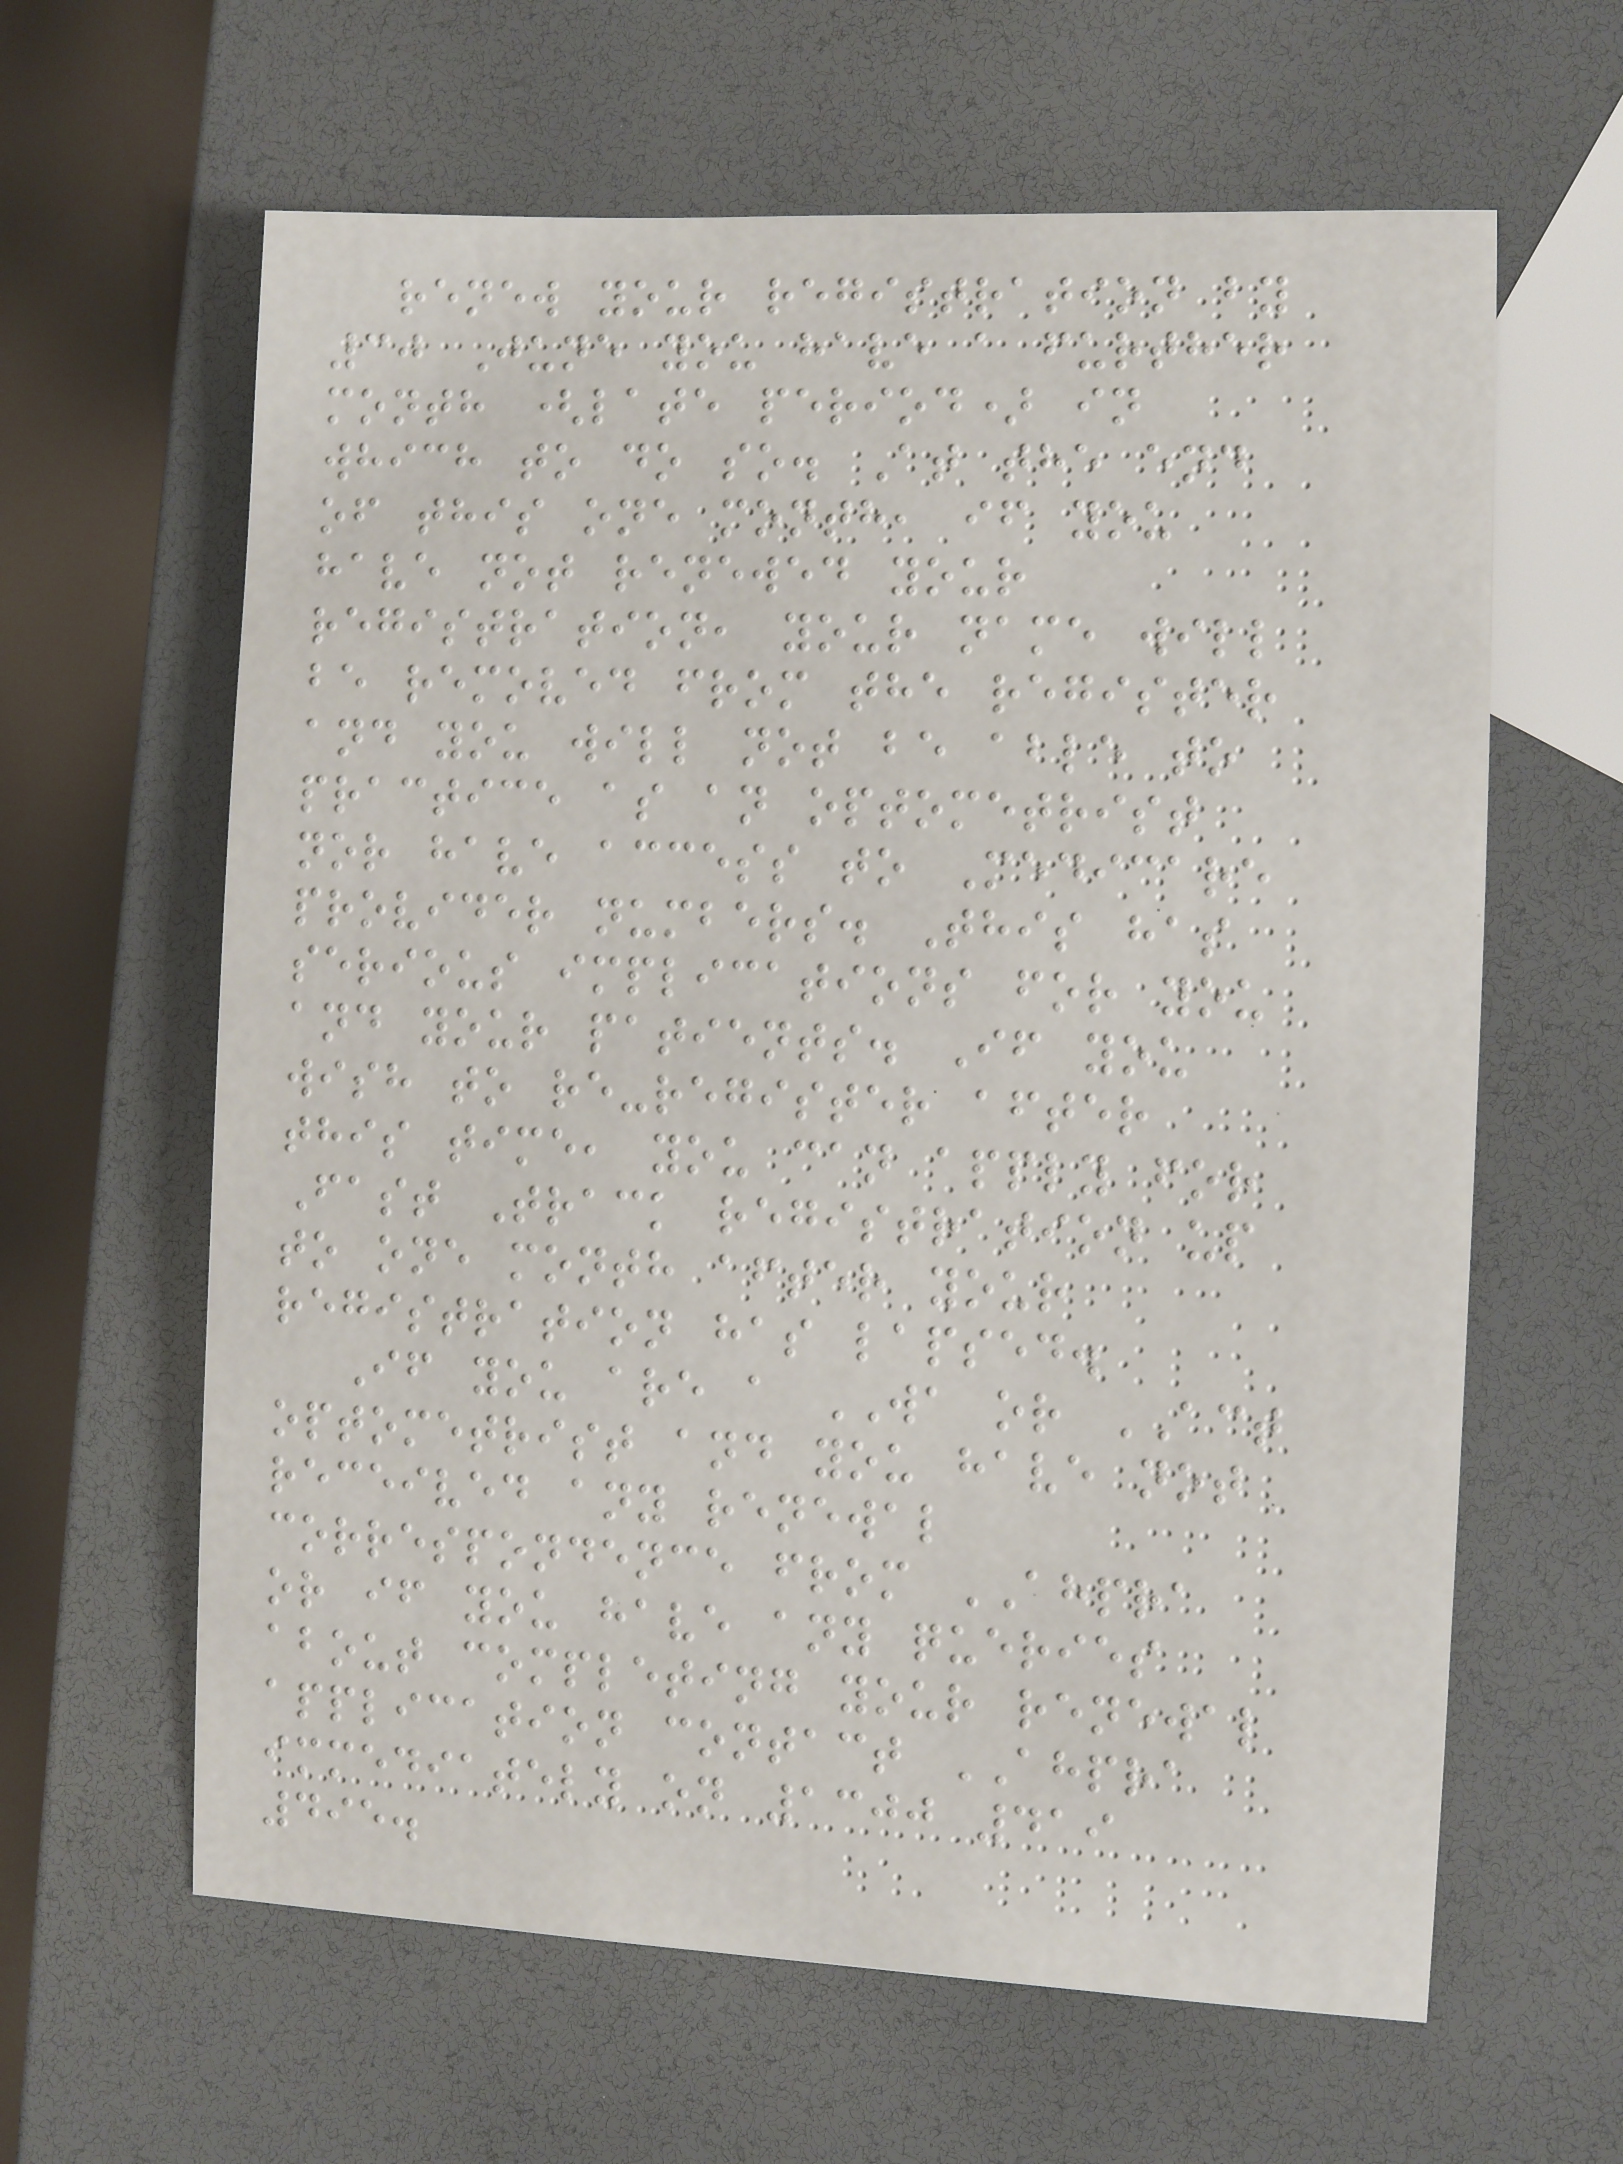renew your registration by
30 June you have a further
month (late period) in
which to do so. At the end
of this one month, if you
have not renewed your
registration, your name will
be removed from the register
and you will not be able to
practice as an optometrist
nor have access to Medicare
provider numbers. This has
serious implications for you
and your patients. If you
wish to re-register after
this time, you can apply for
Fast Track registration up
to one month after your
registration has lapsed.
If you are a WA or ACT
optometrist and you have not
received any renewal
correspondence from AHPRA
or if you have any queries
about completing your renewal
application contact AHPRA
immediately on 1300 419
495.
